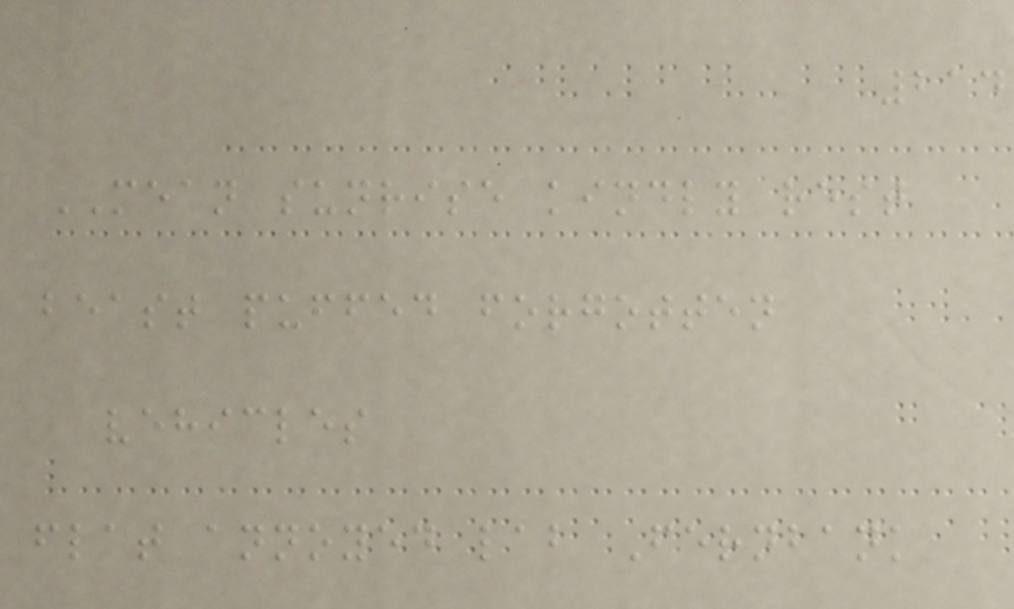214
MEAN sunrise kindly rest
beast puffed forgotten
vehicles
flat annoyed lab Fernbank
